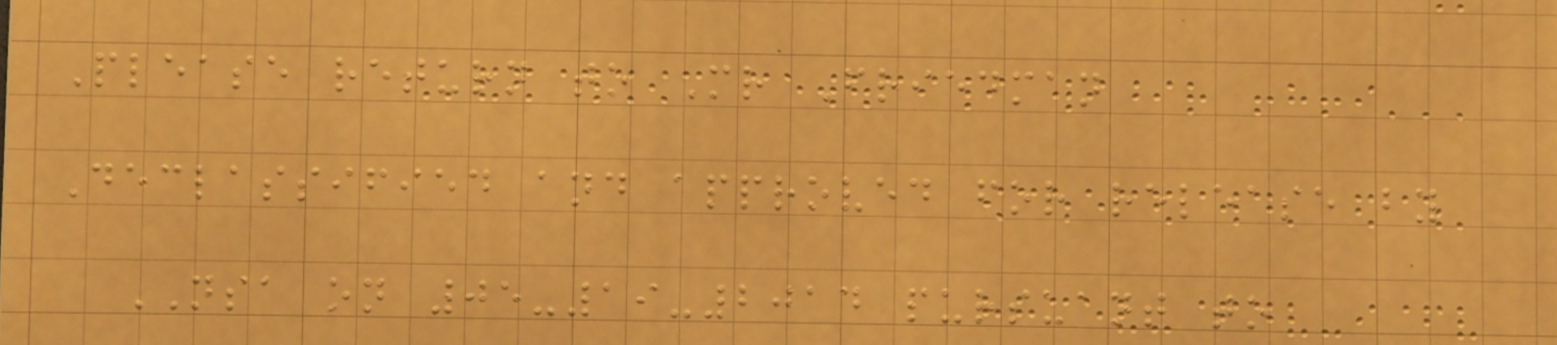Please return to Mr Friedman
Declassified and approved for release by
NSA on 05-19-2014 pursuant to
